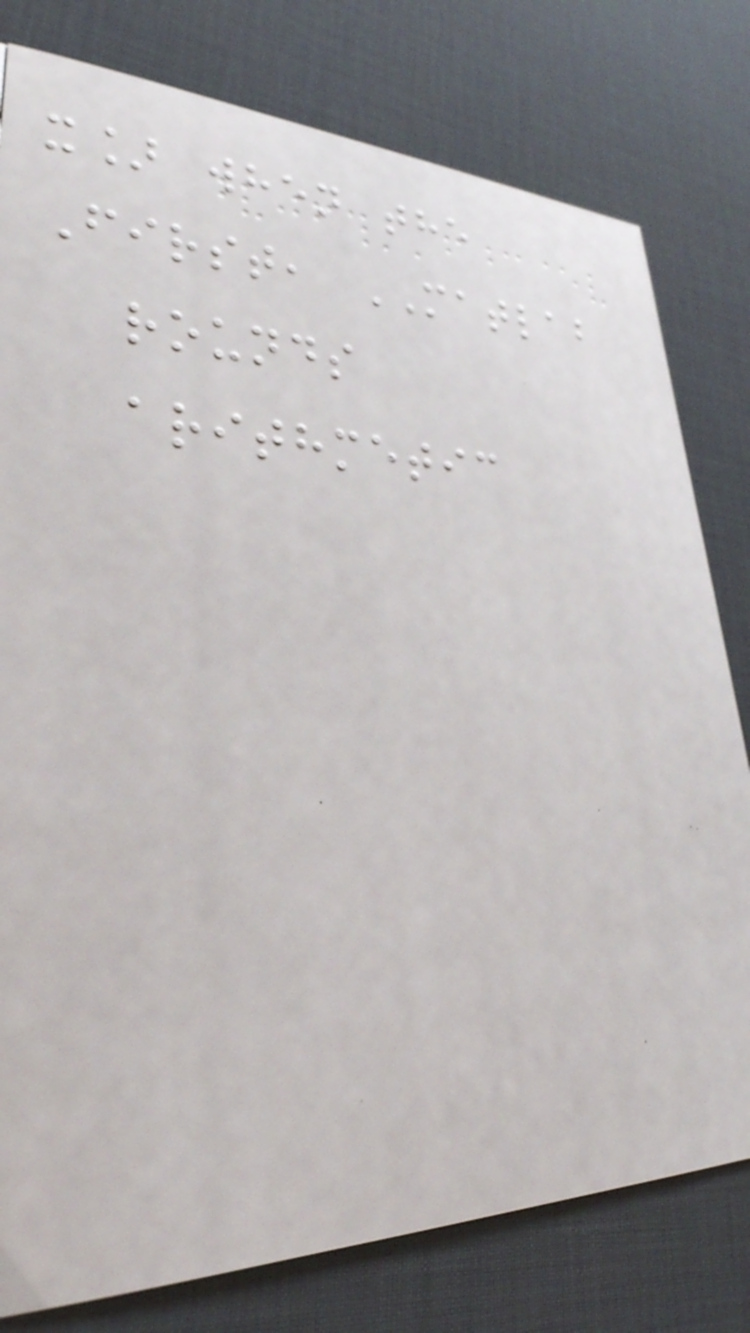x] when the
First, MATLAB
rounds
arithmetic
